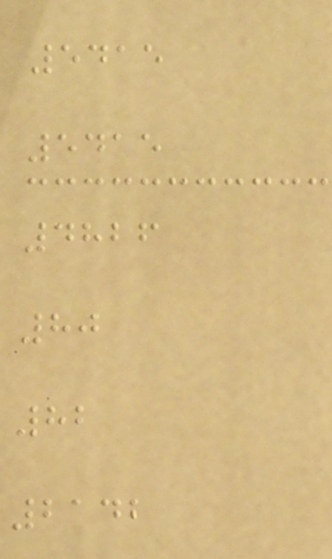5415
5415
4826
80
82
2142
